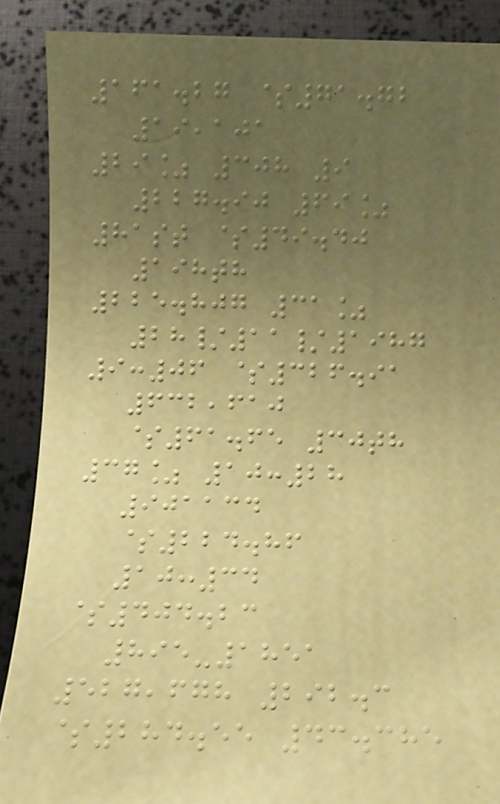161.27 $71.72
19,101
29% 308 9
227.90 69%
81st $49.40
198th
225.807 31%
28/11/1987
9:06 $326.91
632,610
$61.65 30th
37% 10:28
901134
$224.86
10:34
$404.23
895-1851
527,678 292.3
$284.55 43.385
